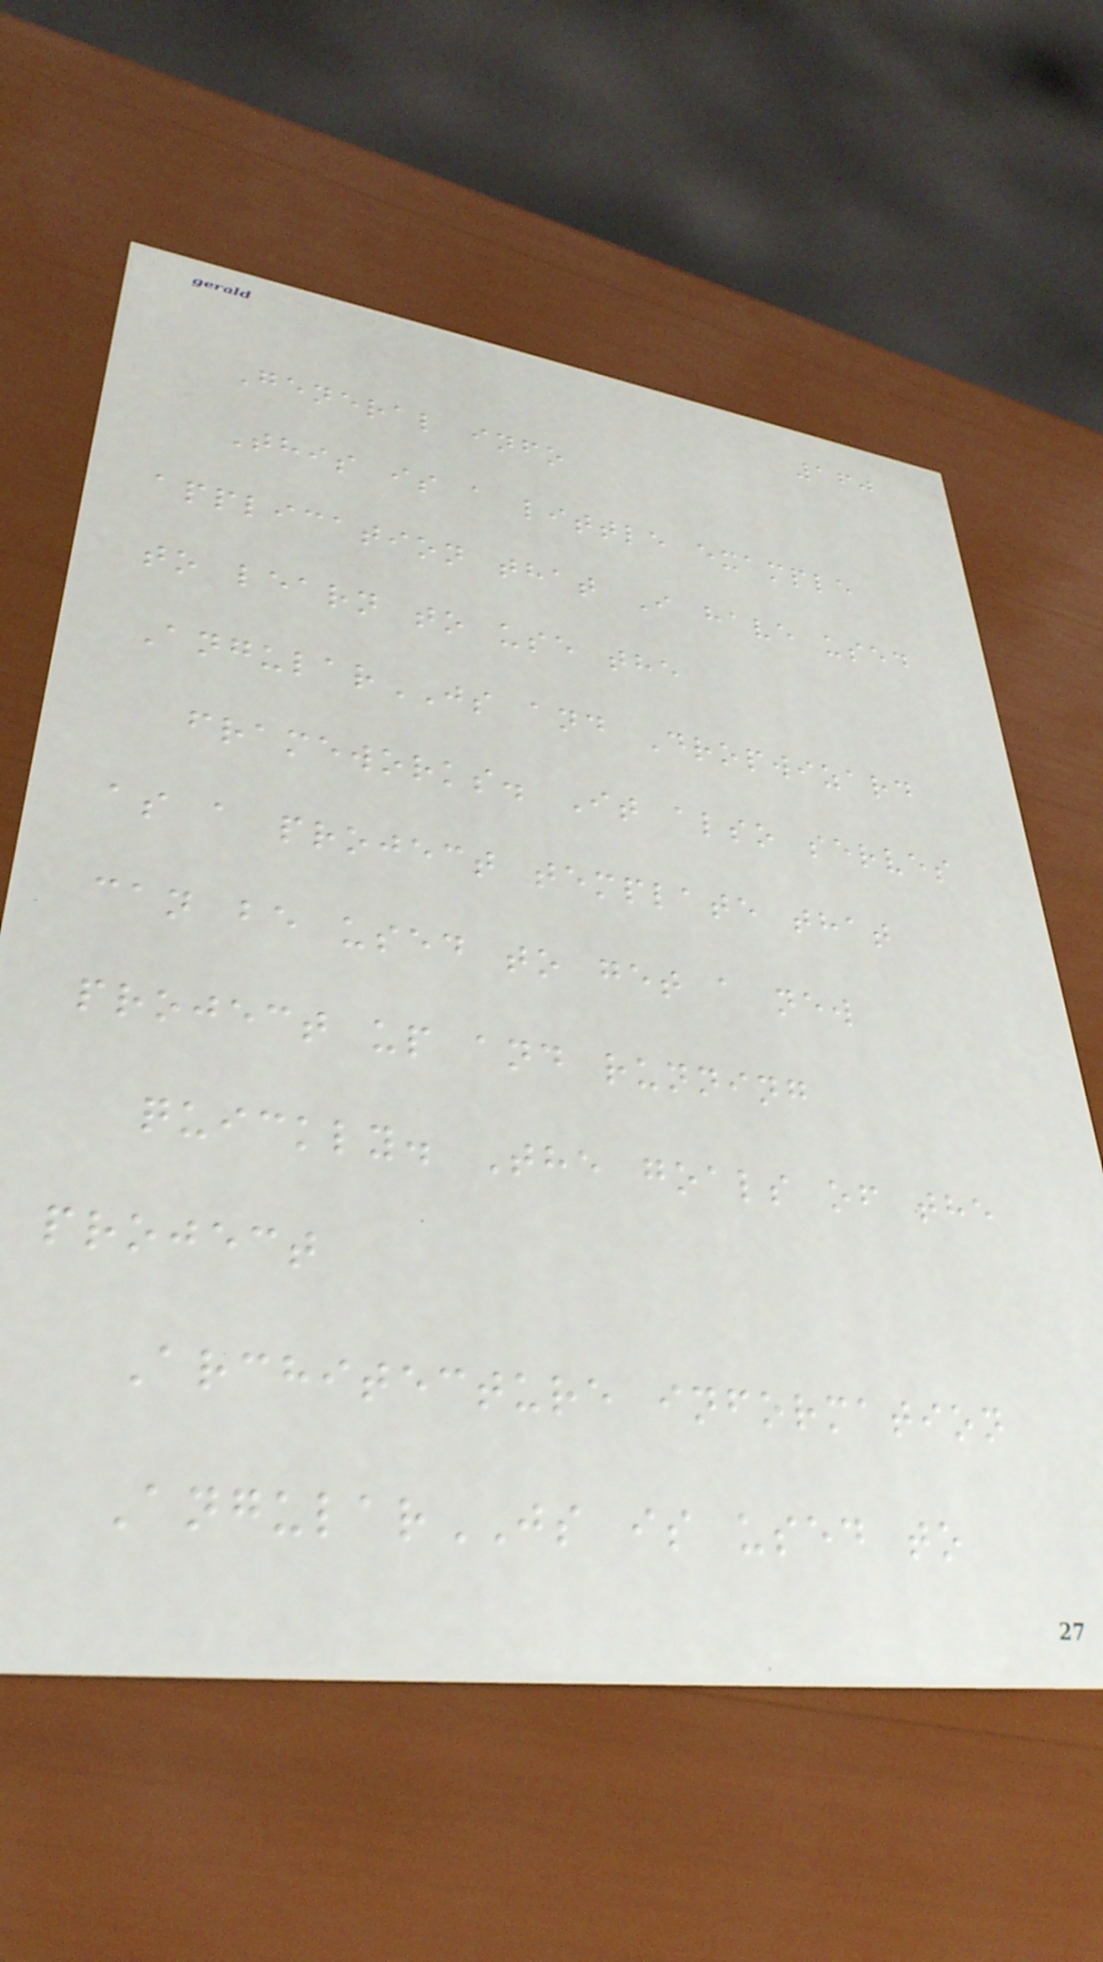160
General info
This is a little example
application that I have used
to learn to use the
AngularJS and Dropwizard
frameworks. It also serves
as a project template that
can be used to get a new
project up and running
quickly. The goals of the
project
Architecture information
AngularJS is used to
